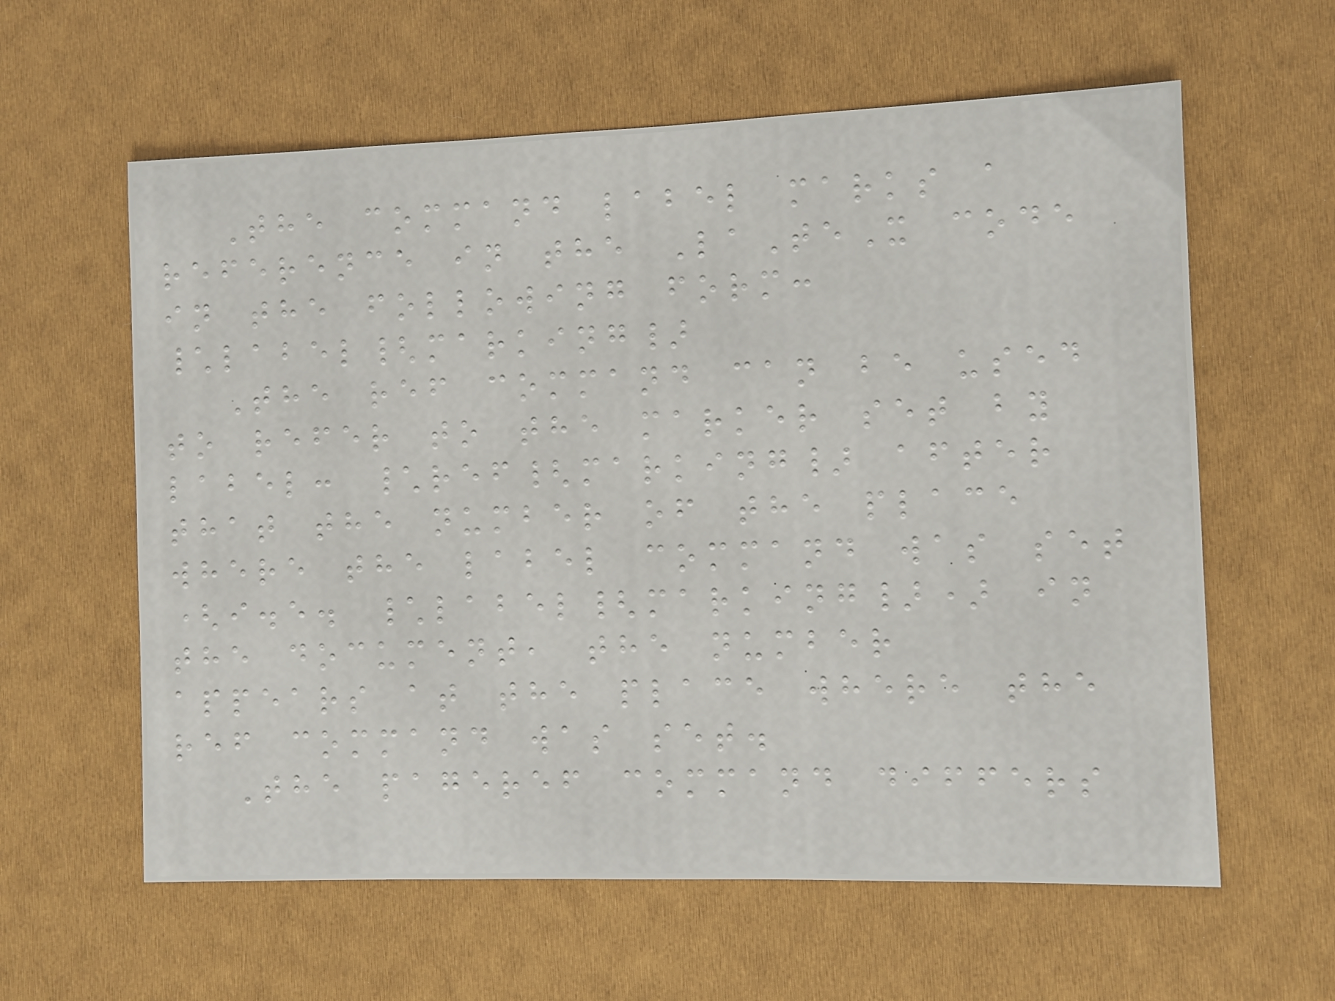The command label marks a
reference in the LaTeX code
in the following form:
\label{marking}
The ref command can be used
to refer to the marker set by
label: \ref{marking} after
that the number of the place
where the label command was set
(i.e. \label{marking}) in
the document, the number
appears at the place where the
ref command was set.
The pageref command differs
